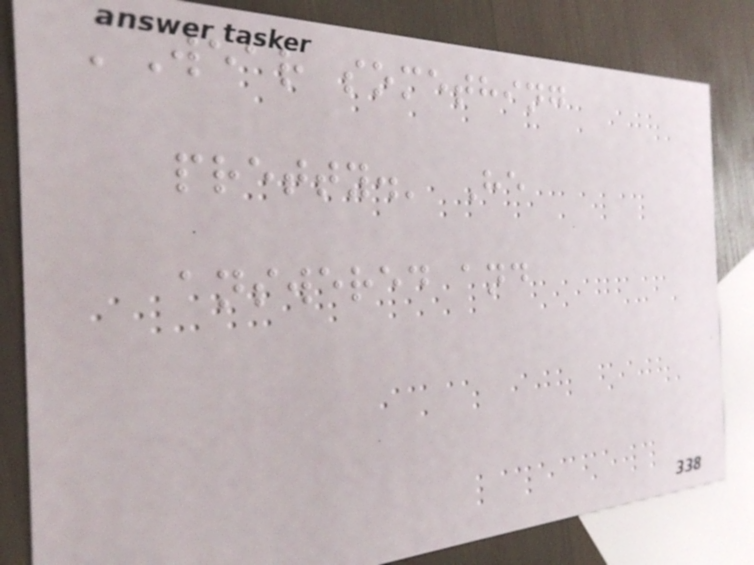'Wear something
pretty.' He
answered and
